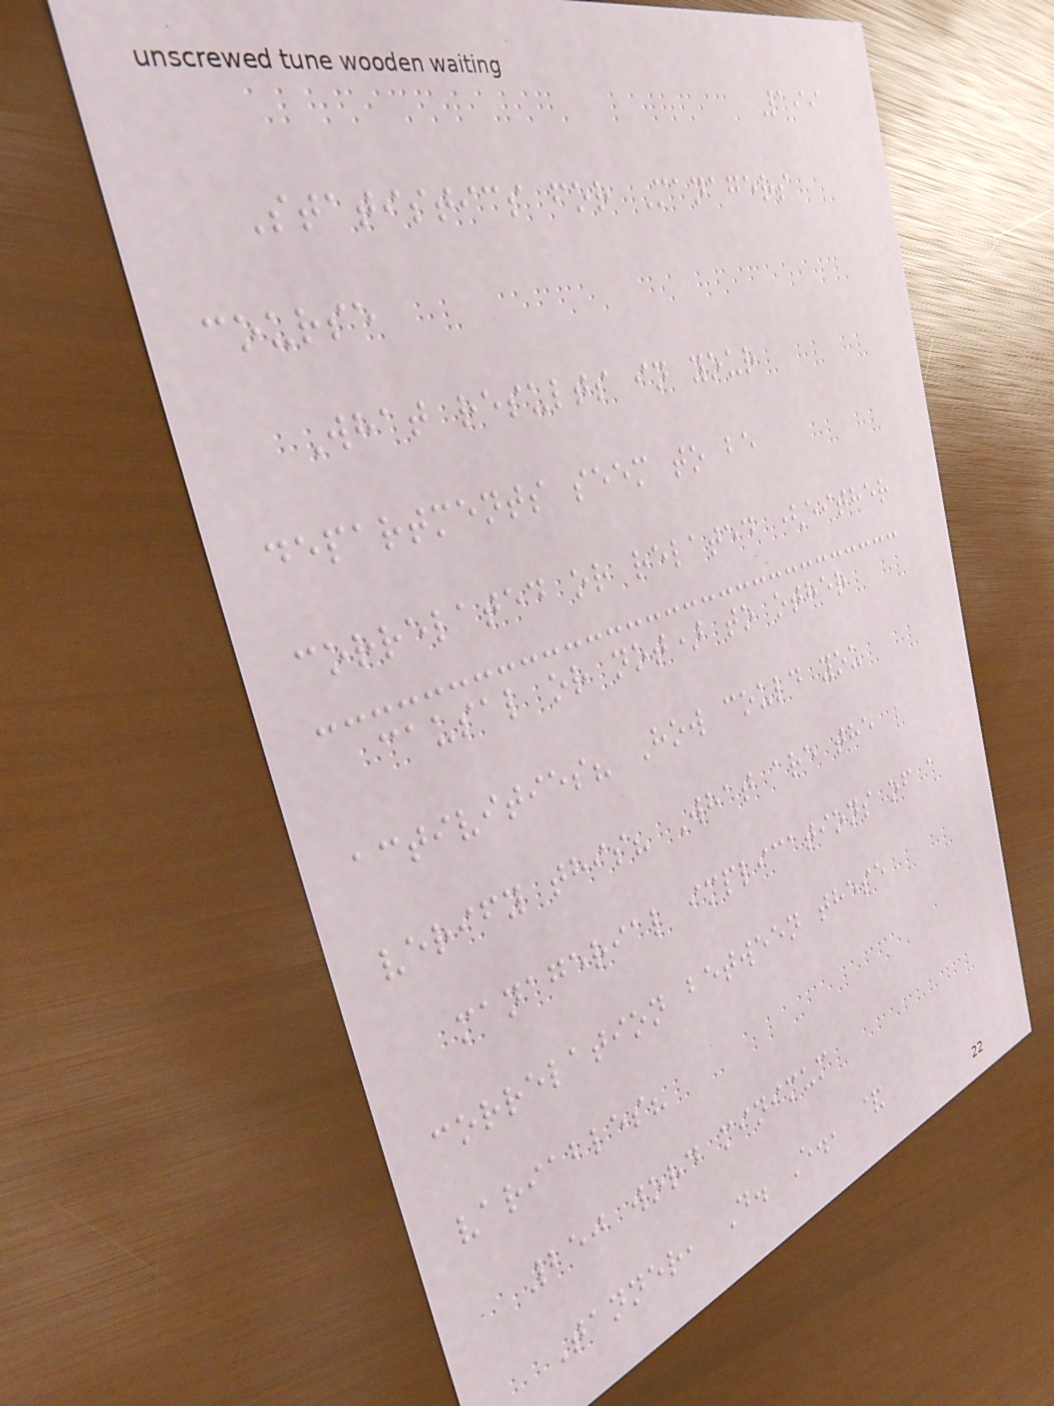199
Statistics for Managers
course
What results in your
departments seem to be
correlated or related (either
causal or not) to other
activities? How could you
verify this? What are the
managerial implications of a
correlation between these
variables?
250 word minimum
Tanner, D. E., &
